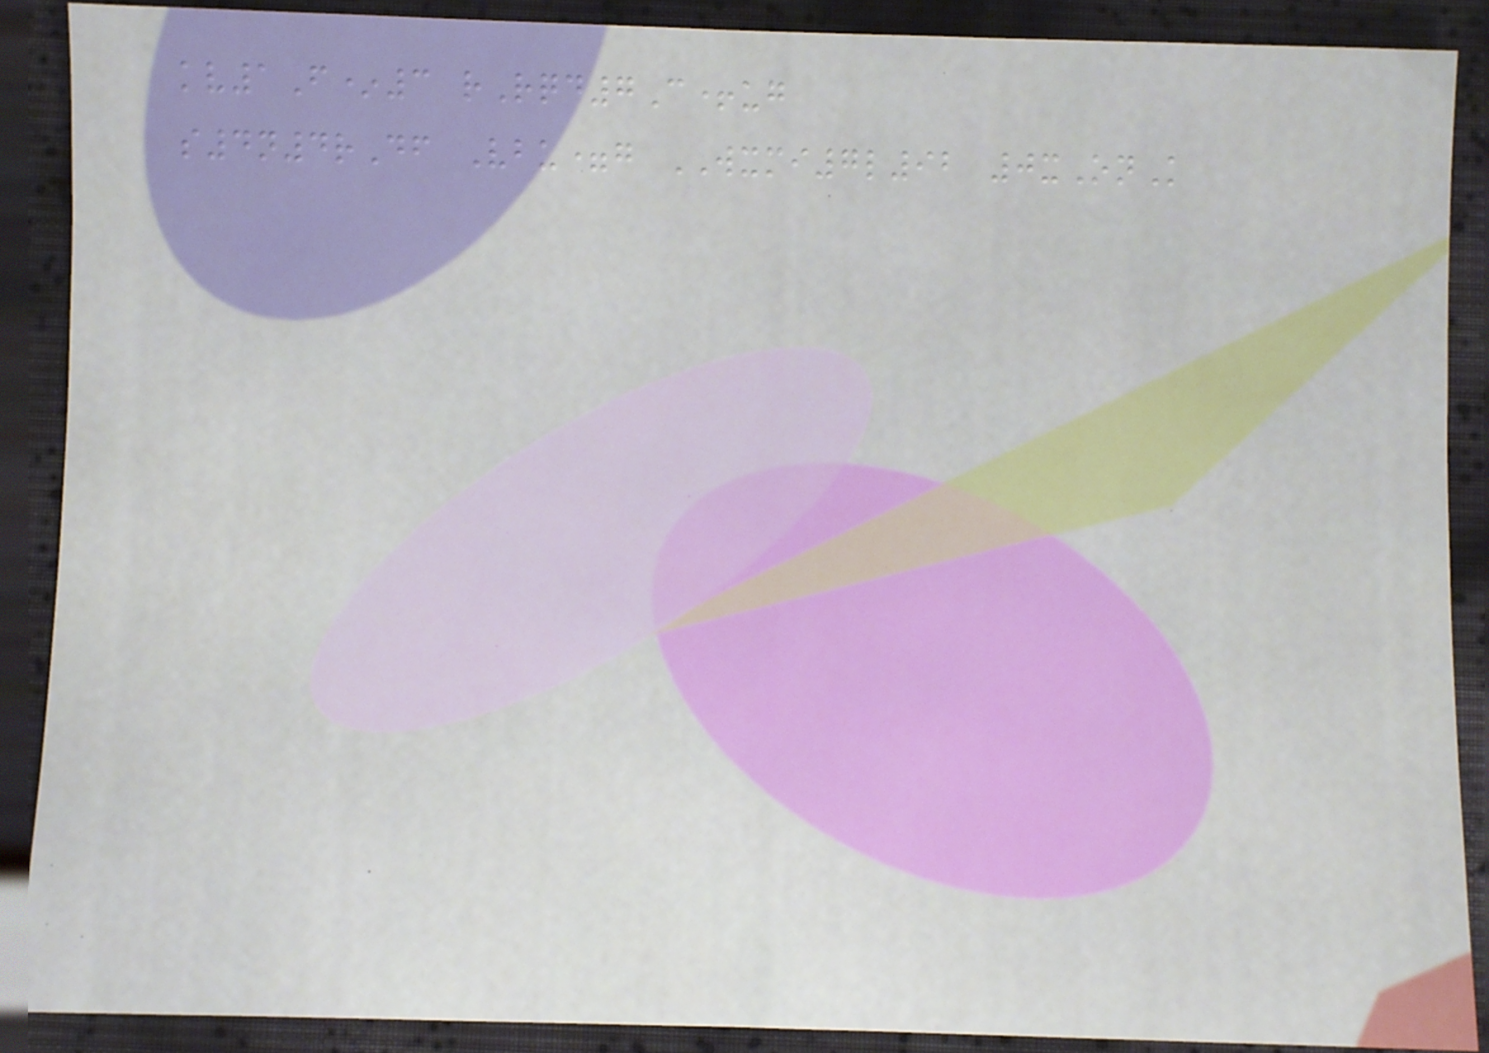kv1F*3 rRqd7C+ug
s4n4rDf Vbu=g WXMI7l92 0xOnK
